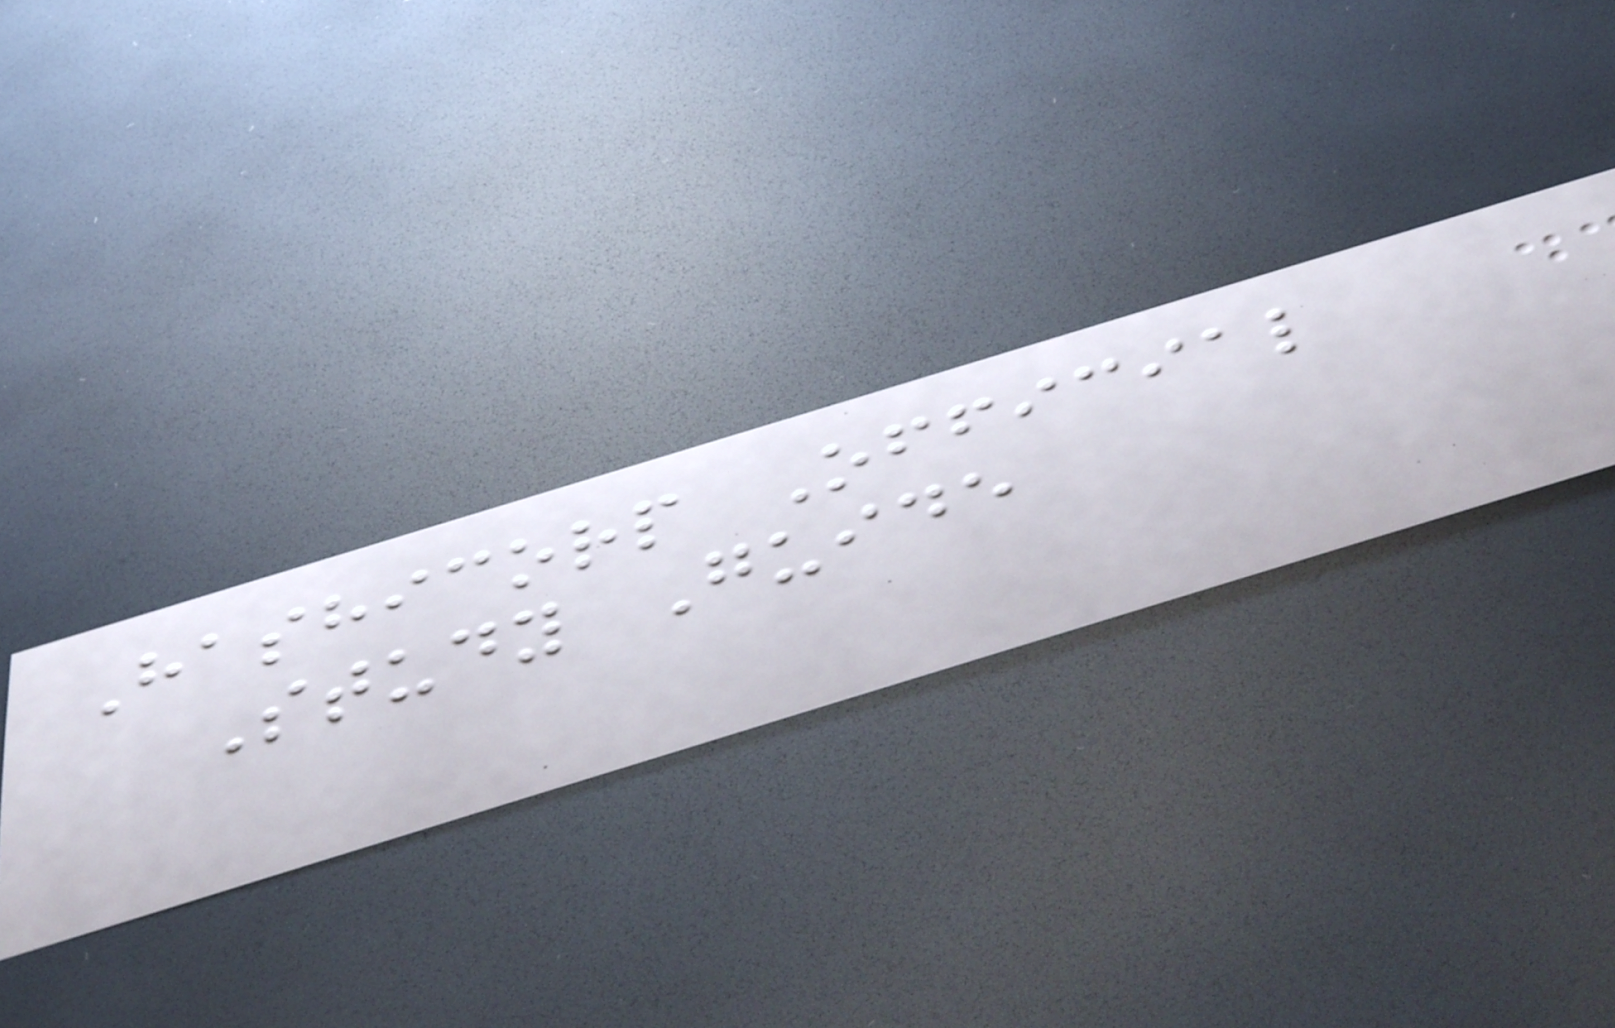Hashicorp Official
Study Guide
